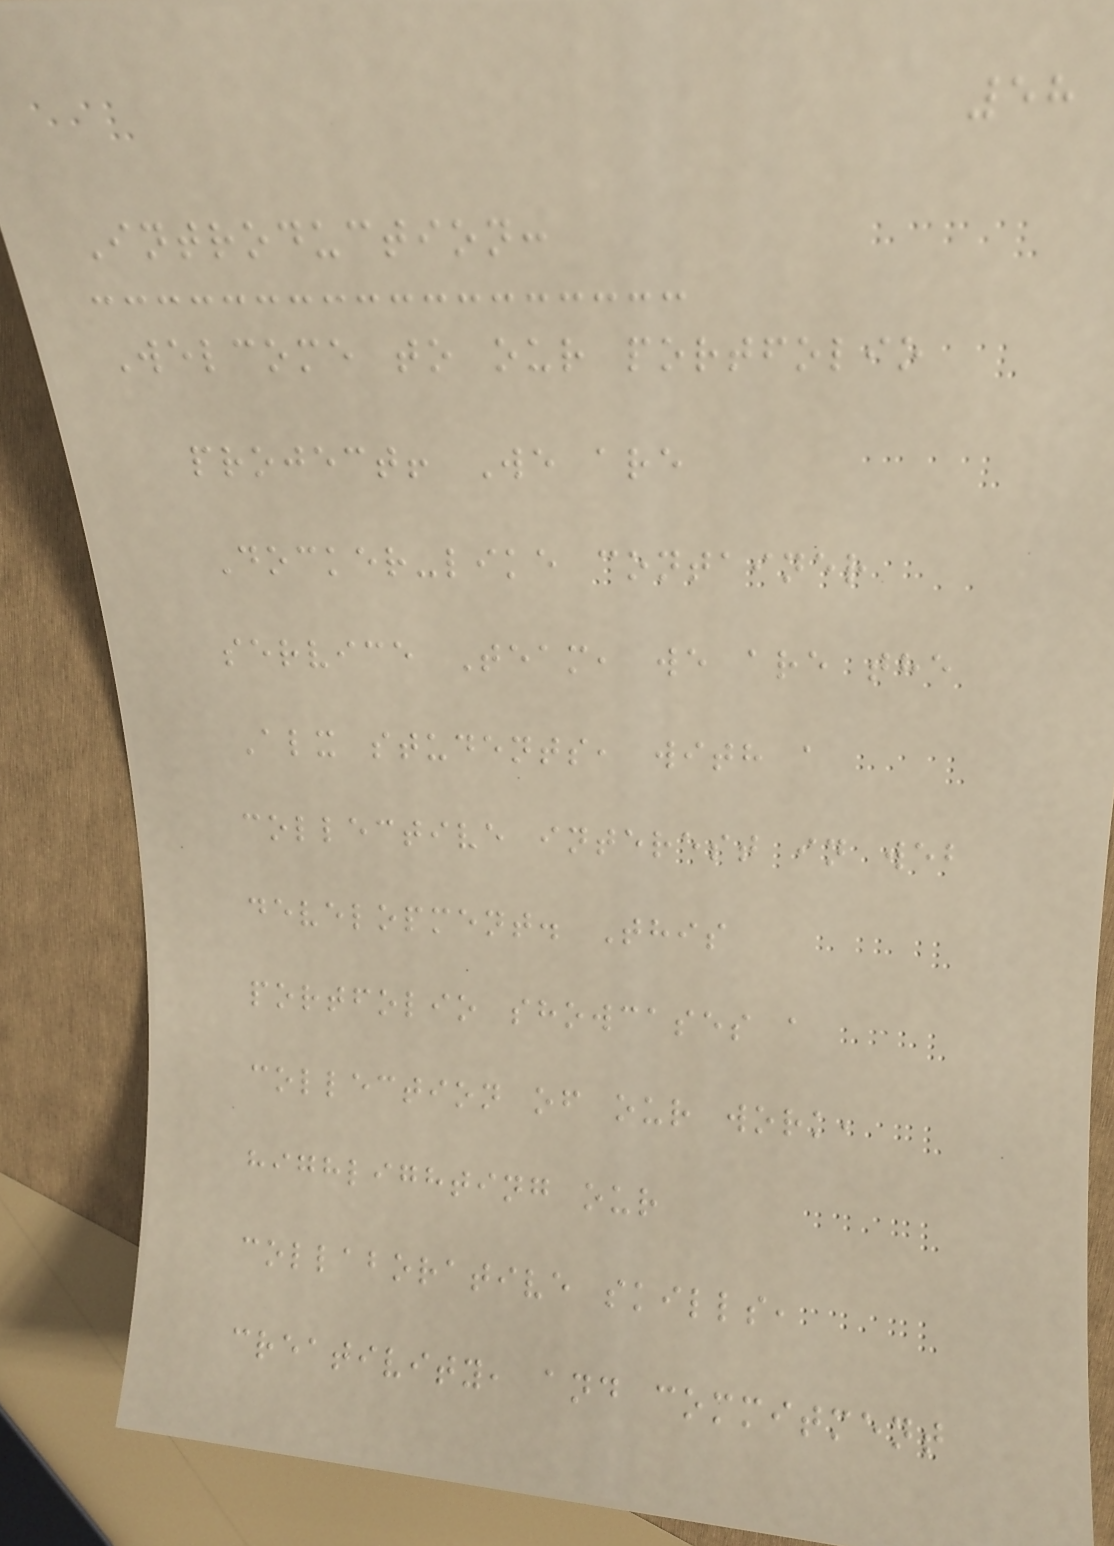58
Introduction:
Welcome to our portfolio
project! We are
Docker-like container
service Team, we are the
Alx students, with a
collective interest in web
development. This
portfolio showcases a
collection of our work,
highlighting our
collaborative skills,
creativity, and commitment
